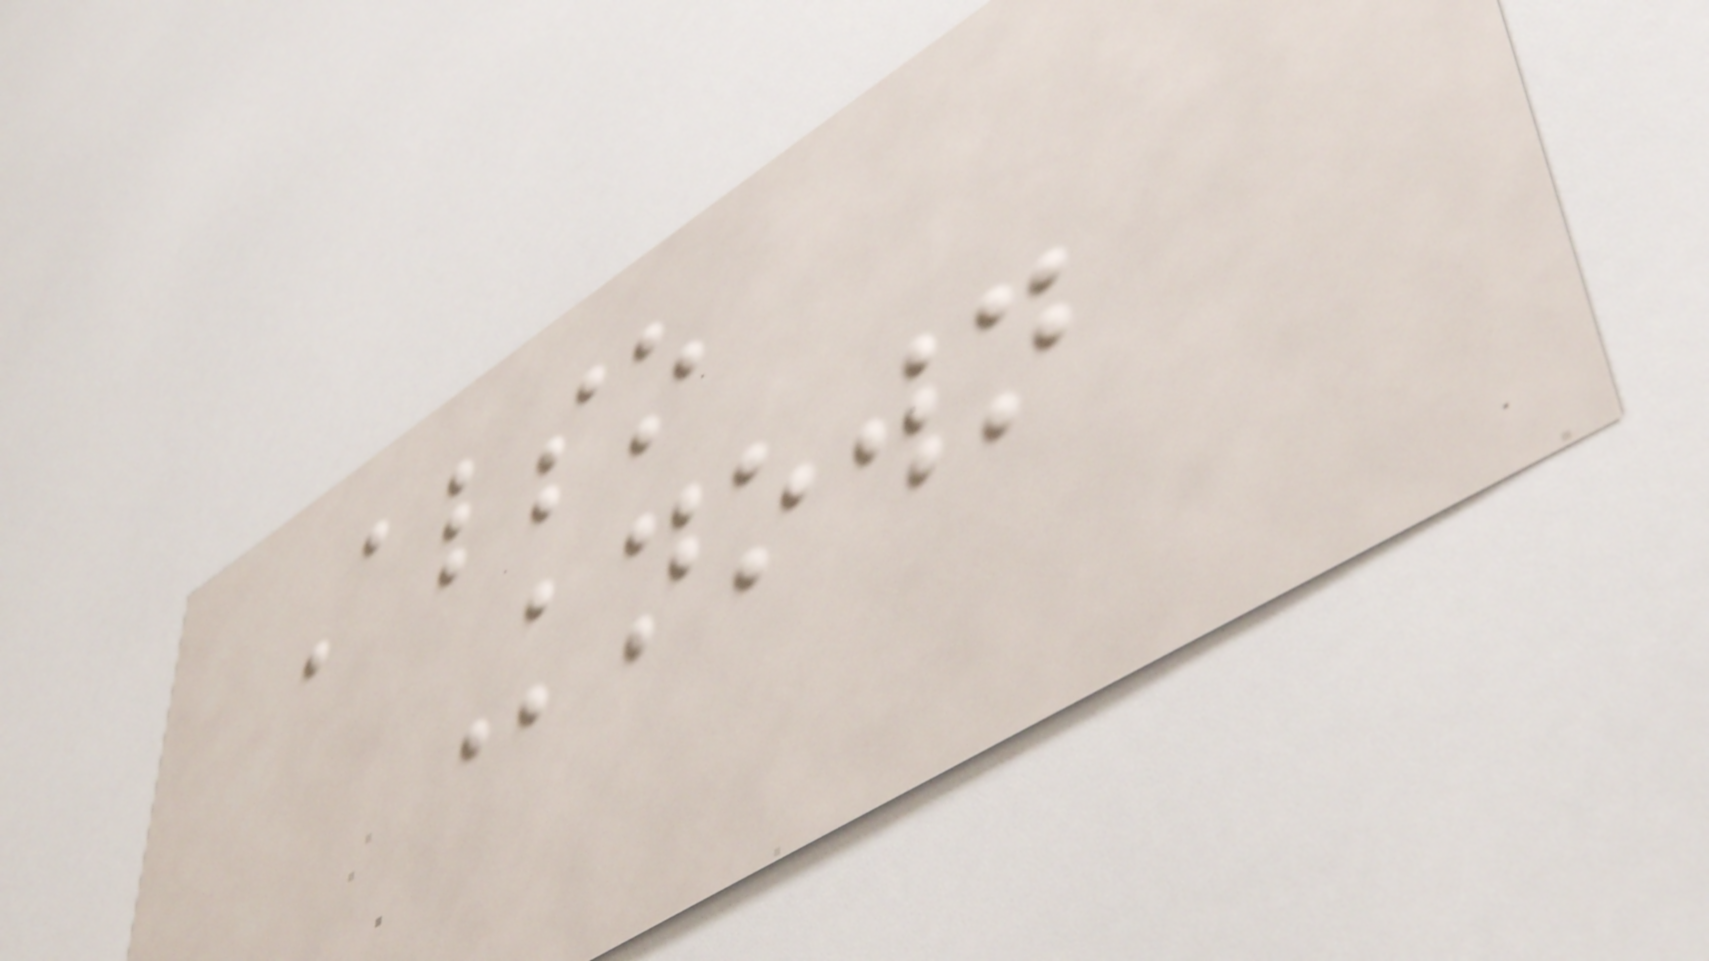Also
Known
